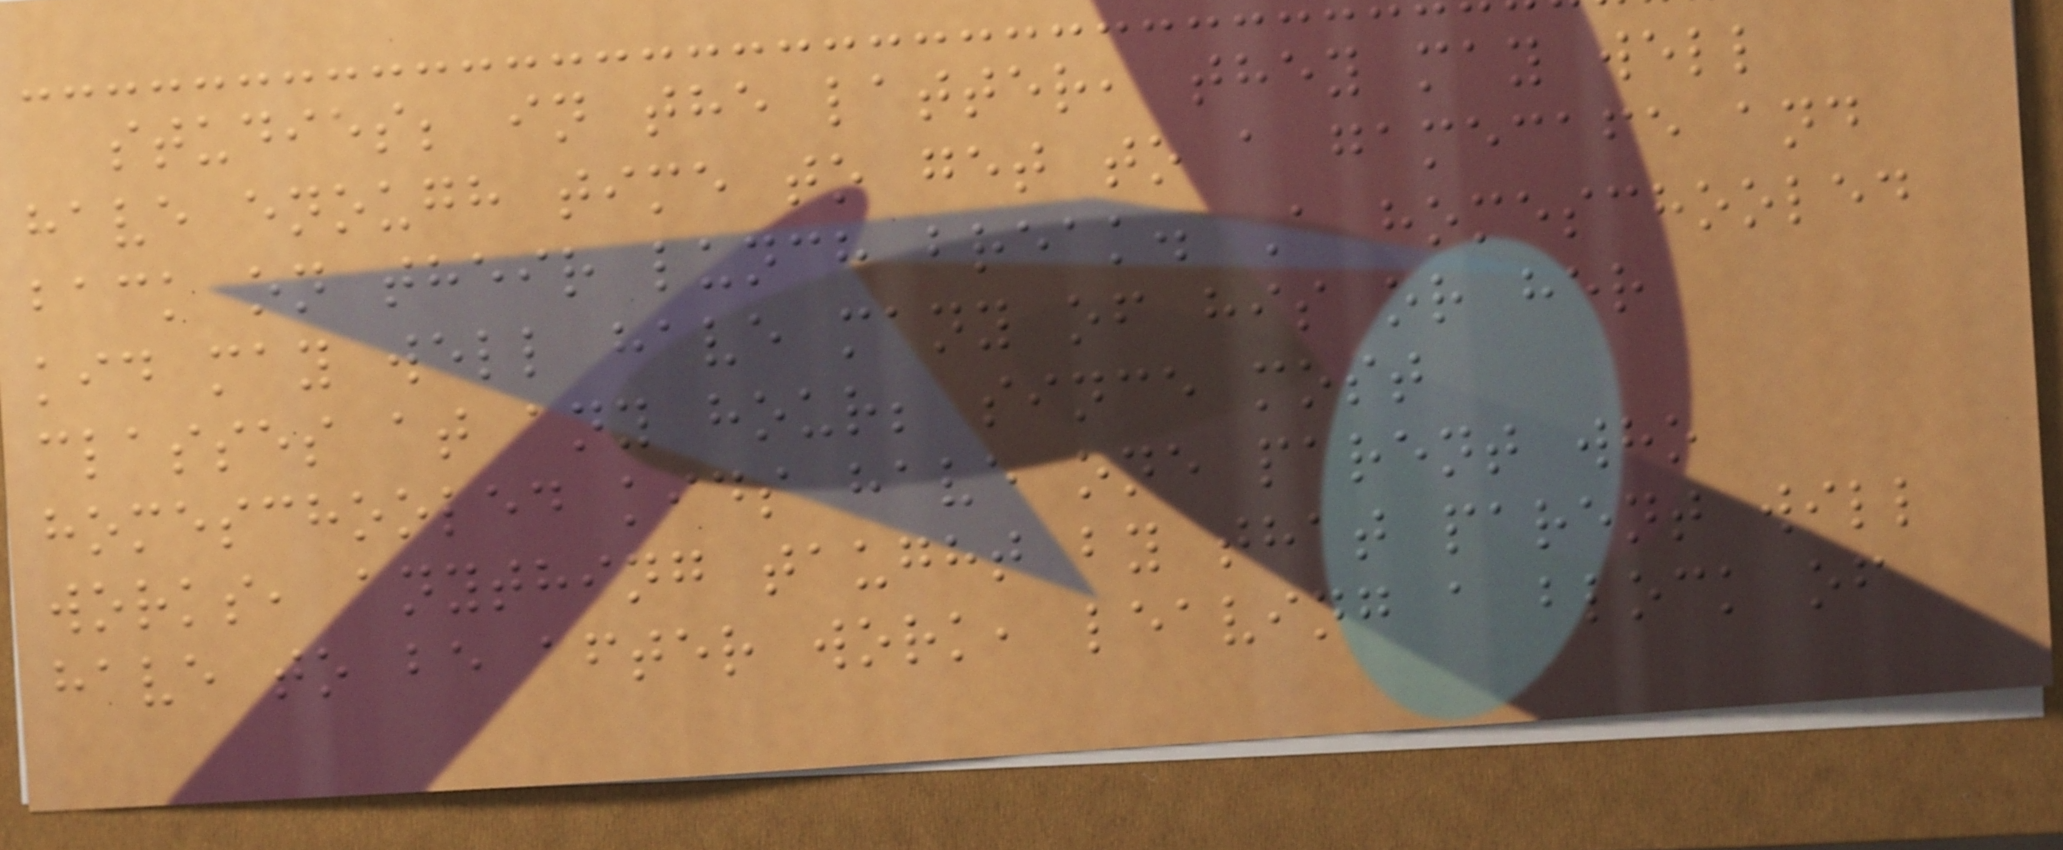studies; in the latter, they may well
have enough time to get to a gamecafe and
back on their lunch break. A homeschooled
kid may well have many of his or her
classes at any hour; since most
homeschooled kids have one parent who
works, anything taught by that parent will
have to be after work, leaving a block of
